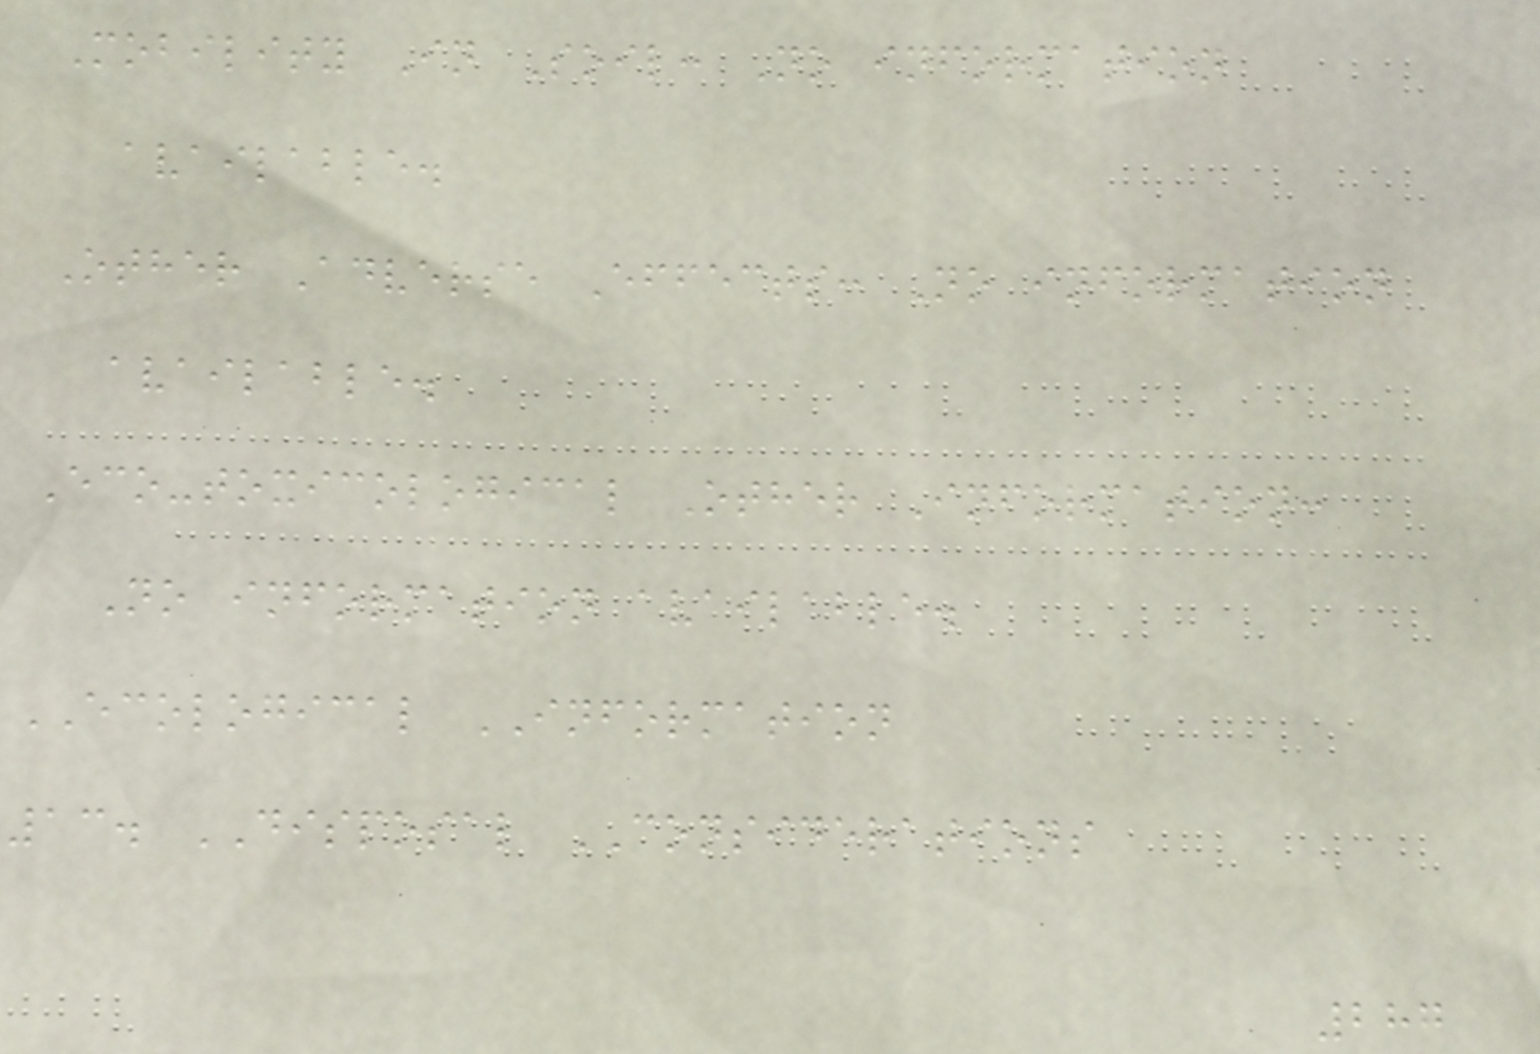Mobility In Soil: No information
available.
Other Adverse Effects: No information
available.
Eco-toxicological Other Information:
No information available.
ECOLOGICAL INFORMATION
13. DISPOSAL CONSIDERATIONS
287
